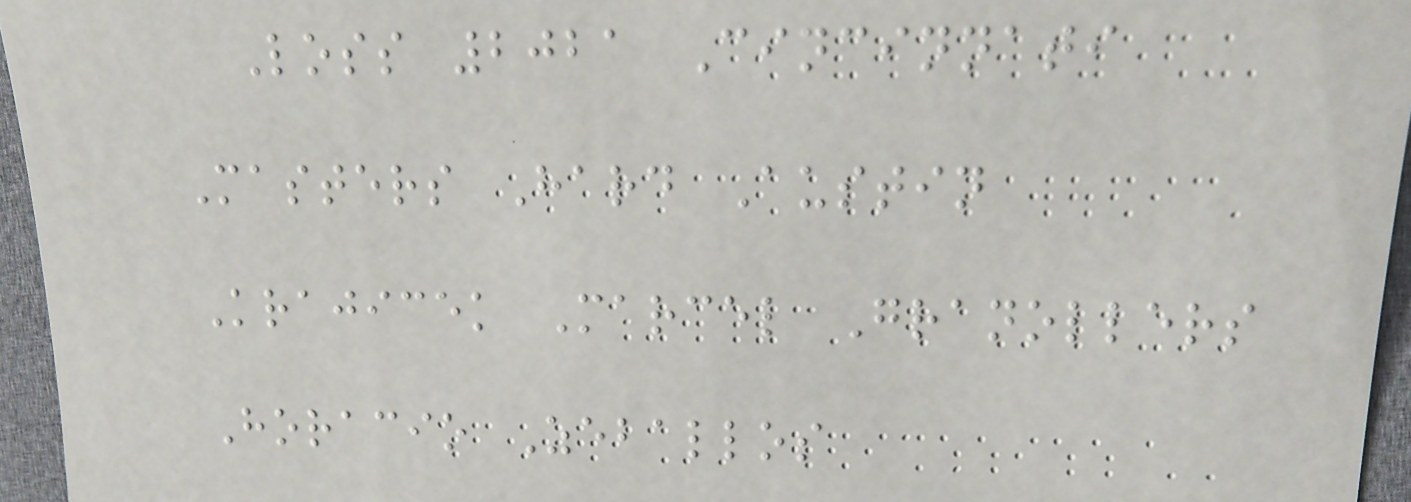Loss 2021 Cincinnati
Masters Hard Austin
Krajicek Marcel Granollers
Horacio Zeballos
